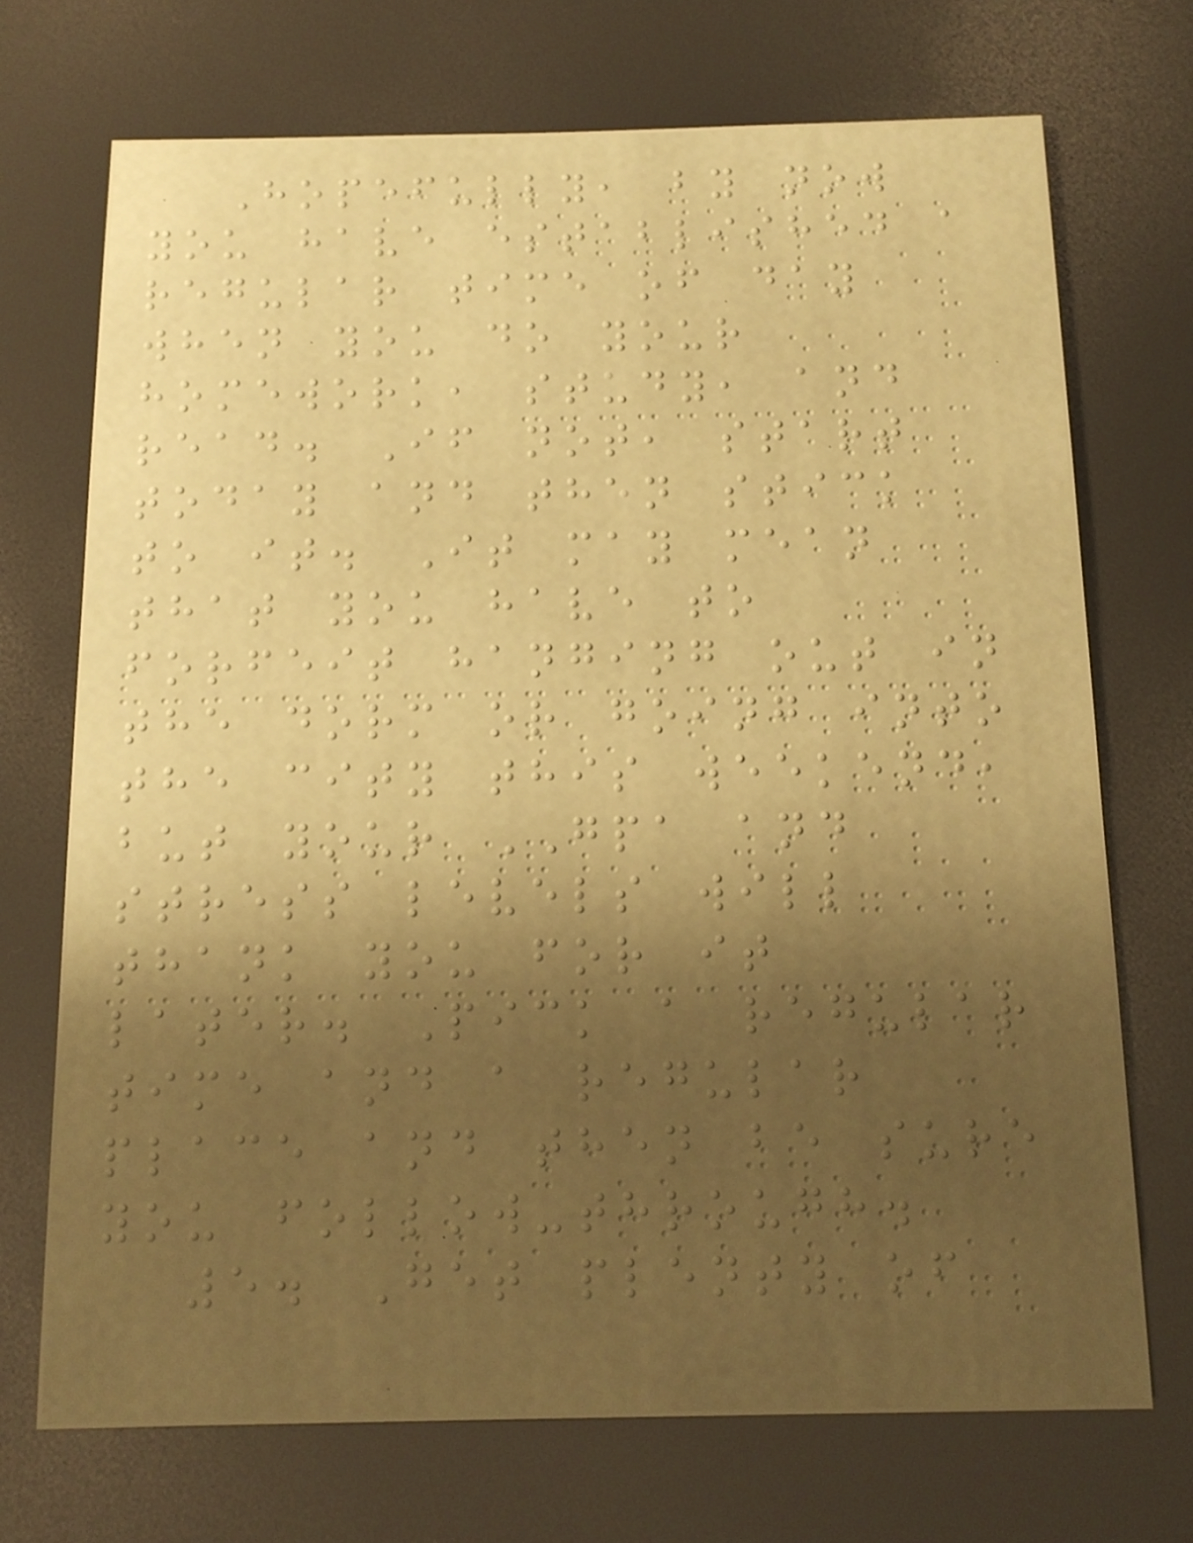Hopefully, by now
you have established a
regular time of day
when you do your
homework, study, and
read. If not, start
today and then stick
to it. It may mean
that you have to
forfeit hanging out in
the dorm or going into
the city this weekend,
but your GPA and
stress levels will
thank you for it
later. Pick a regular
time and a regular
place and then be sure
you follow-through.
5. Get plenty of
